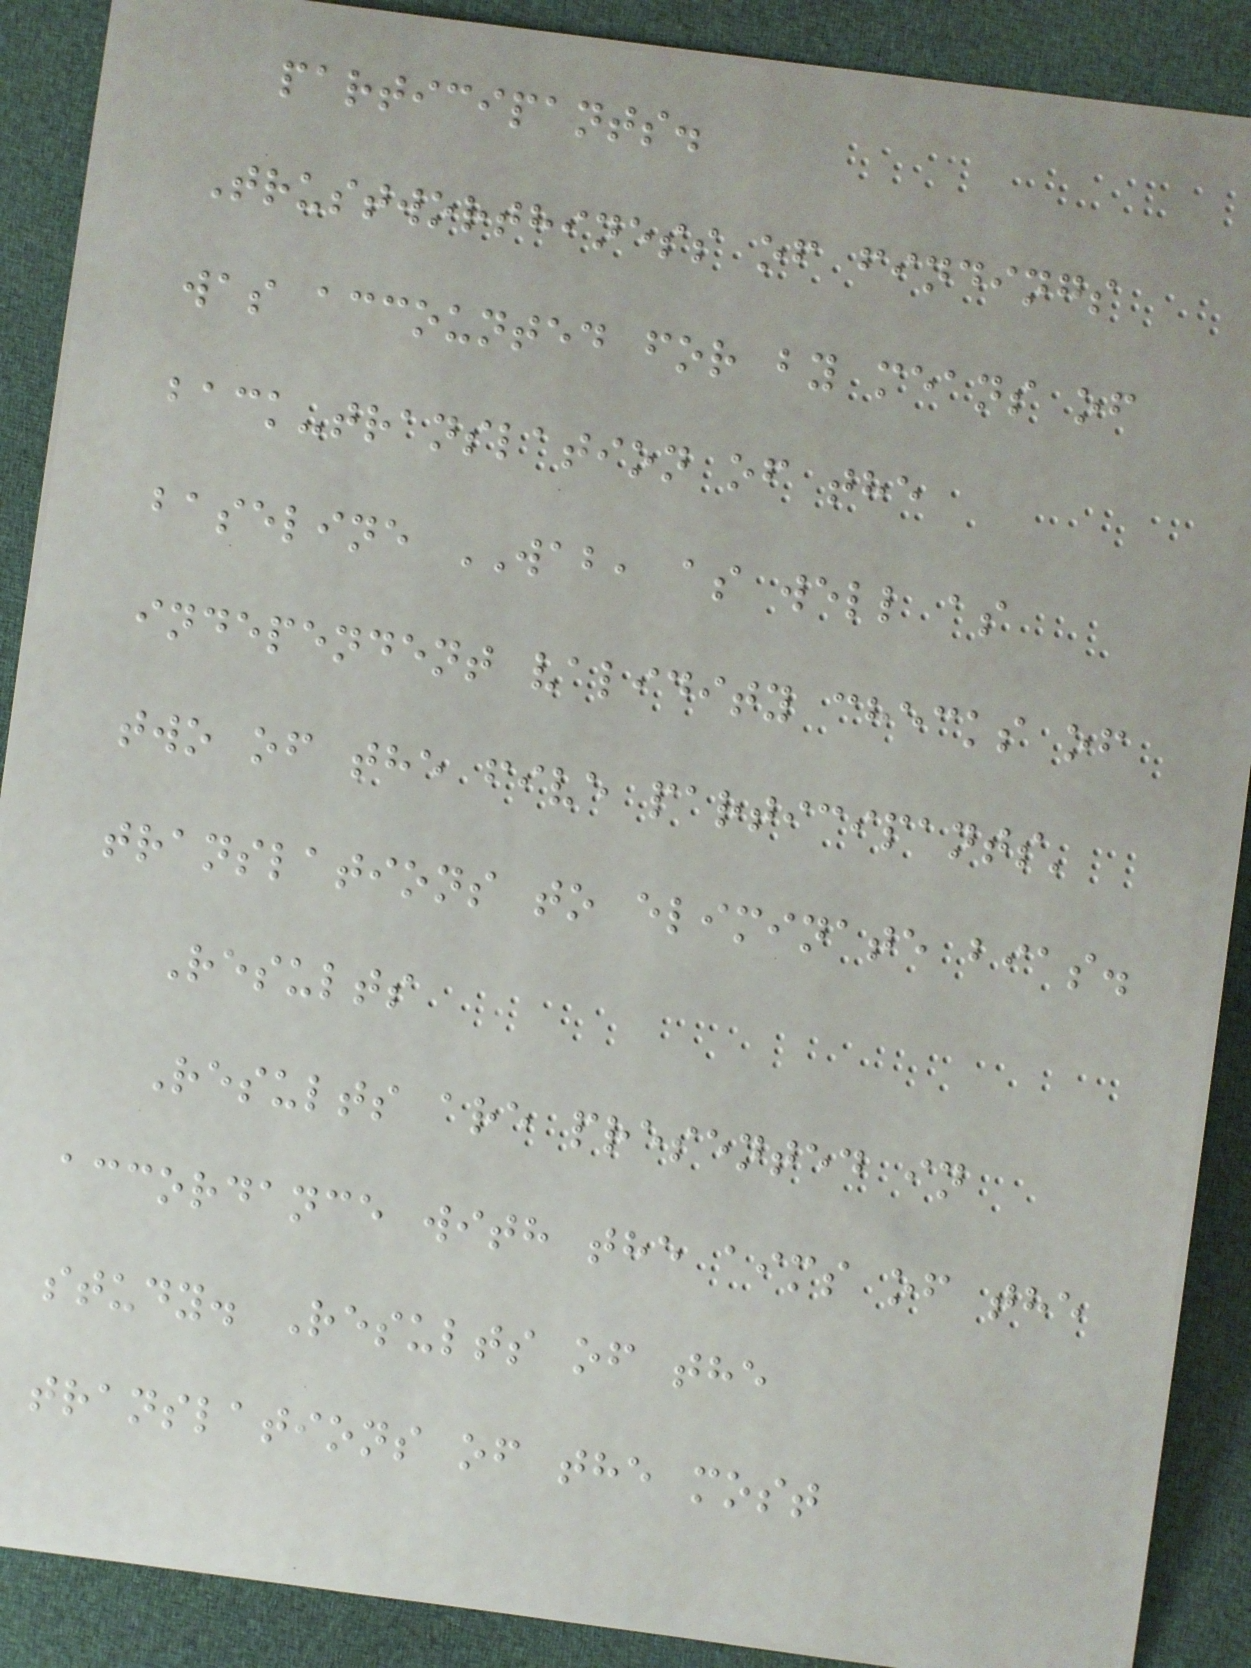participants.
Trustworthiness of findings
was accounted for by means of
back-translation of the
baseline WAB, as well as
independent validity checks of
two of the five participants'
translations to eliminate bias.
Results
Results are presented in
accordance with the aims of the
study. Results of the
translations of the most
